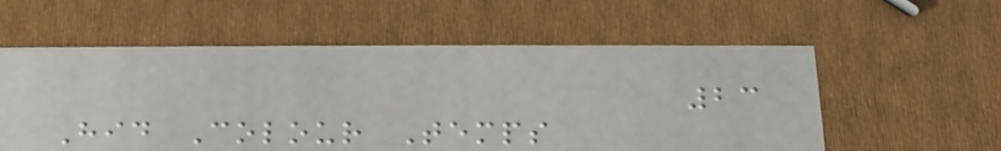23
Hid Colour Temps
